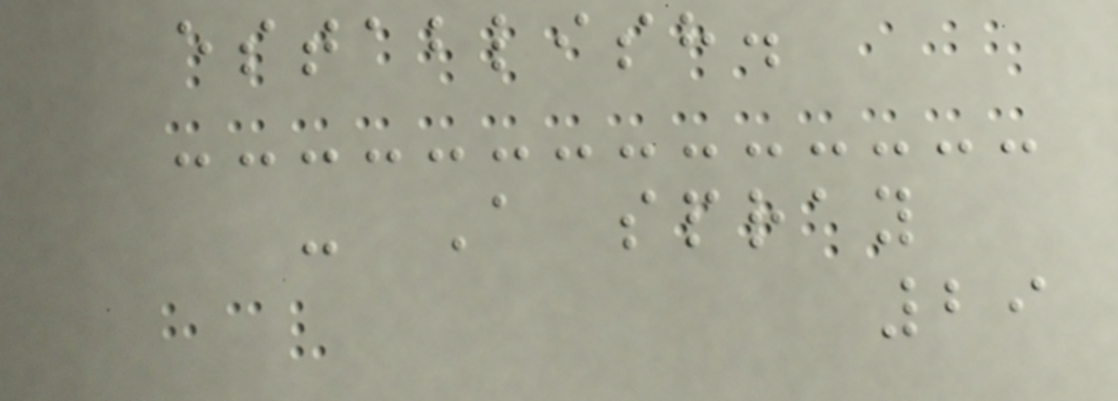establish.
- A spray
29
